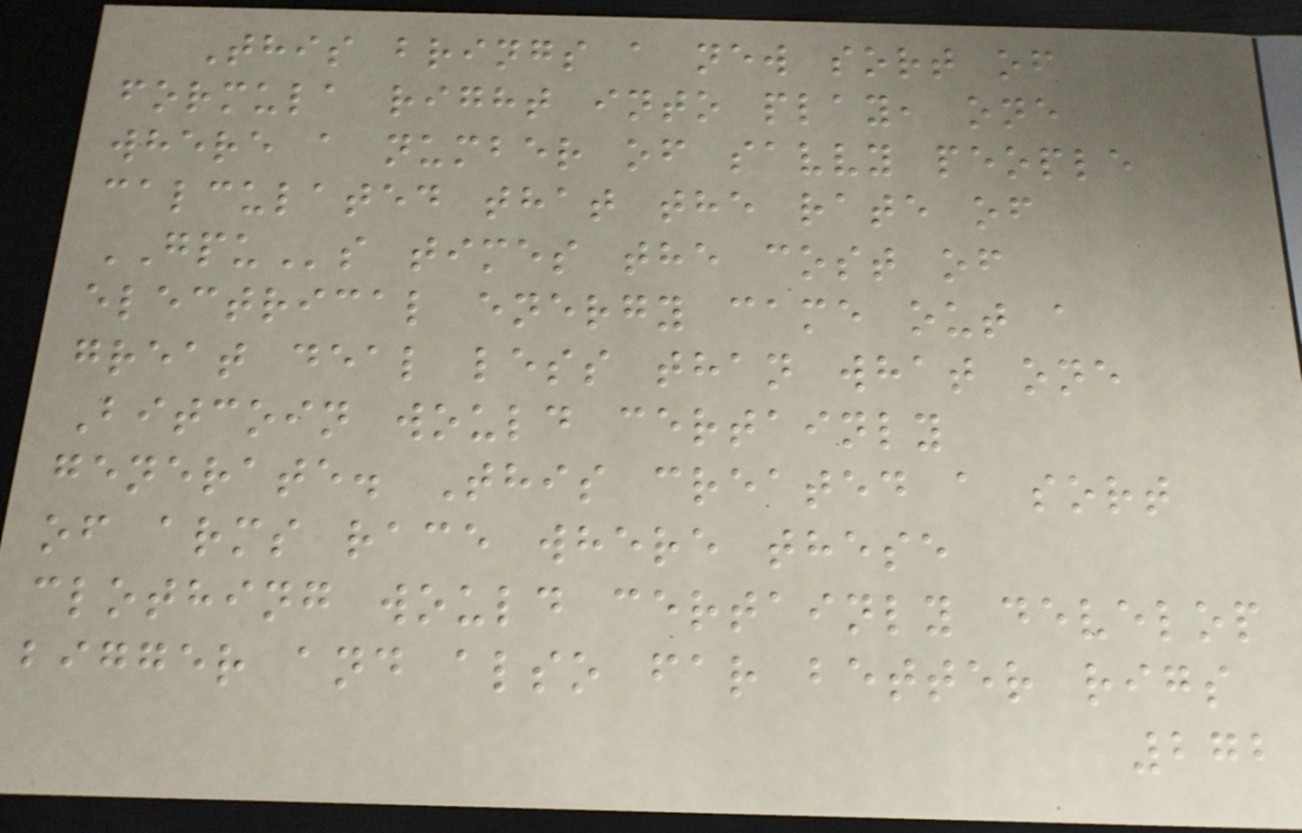This brings a new sort of
formula right into play, one
where a number of savvy people
calculated that the rate of
GPUs times the cost of
electrical energy came out a
great deal less than what one
Bitcoin would certainly
generate. This created a sort
of arms race where these
clothing would certainly develop
bigger and also far better rigs
272
